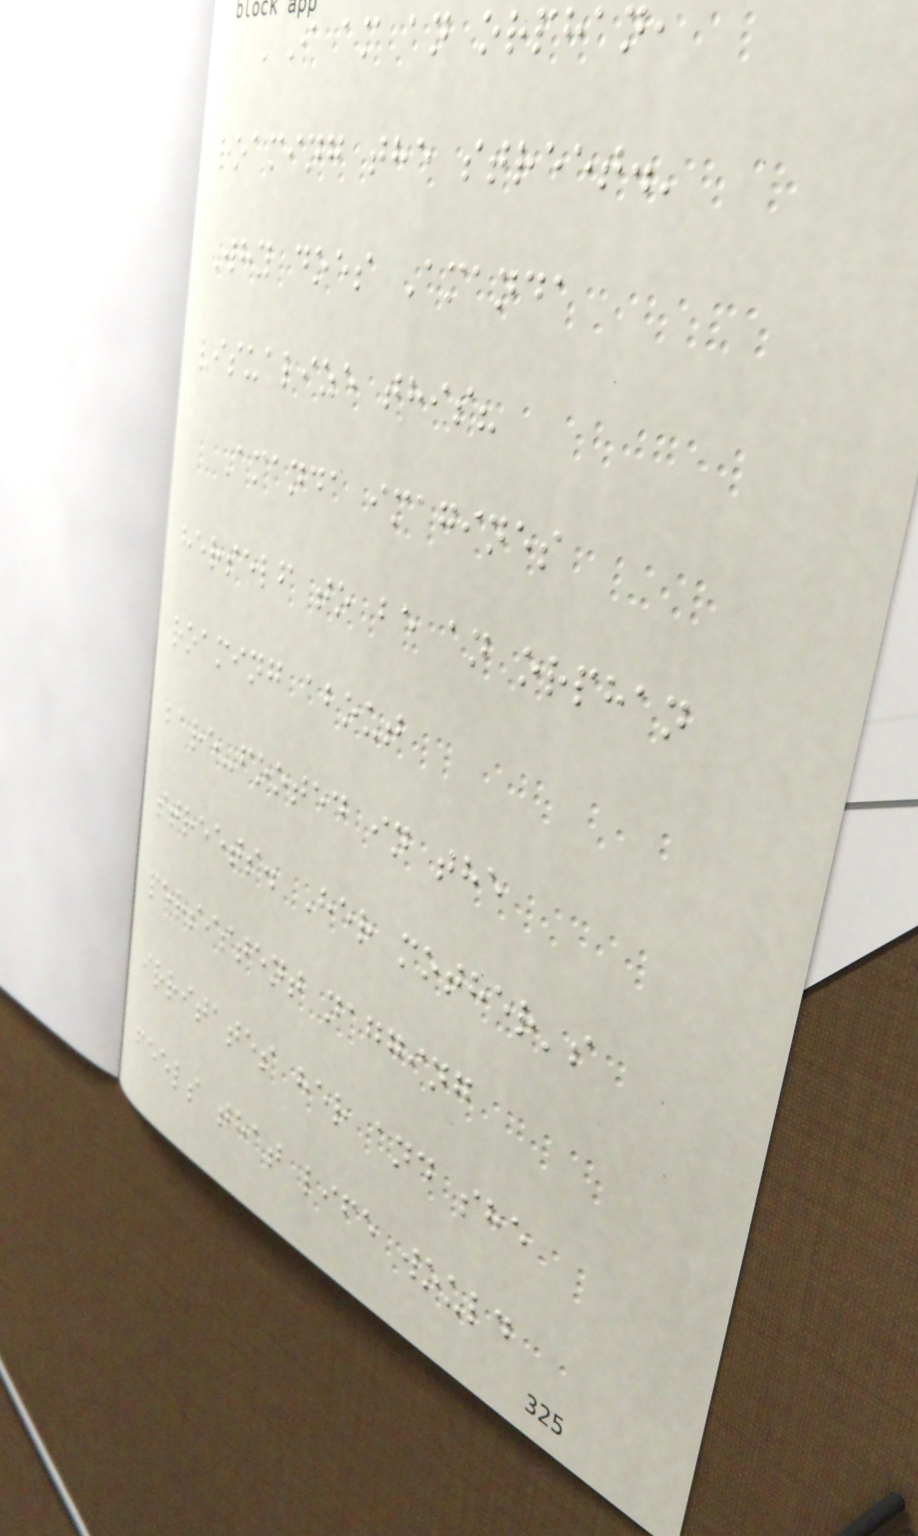'I am an orphan,
roaming the street.'
Why does Amanda
visualize this?
Amanda imagines
herself to be an orphan
roaming about
bare-footed in the
streets. Her mother's
persistent nagging
irritates her and she
feels that life would
